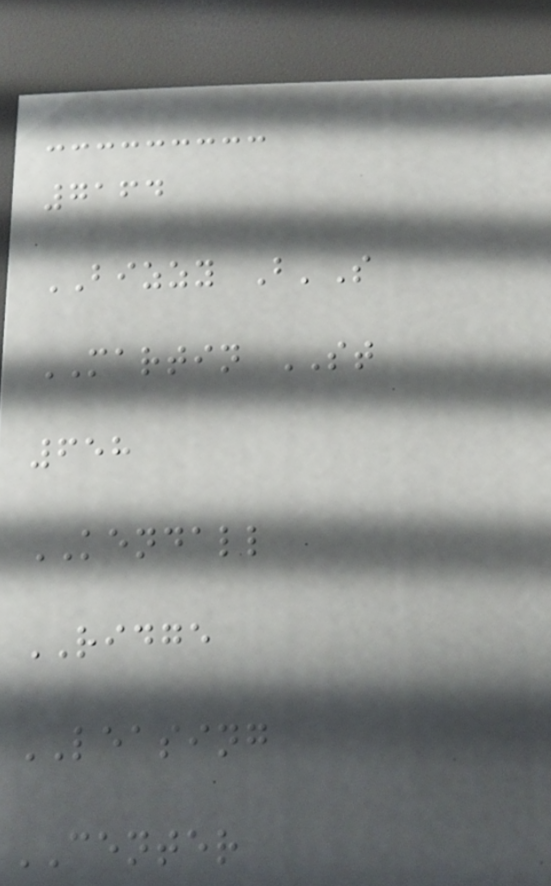7164
BIZZY B'S
MARTIN ST
658
KENDALL
RIDGE
LEASING
CENTER
